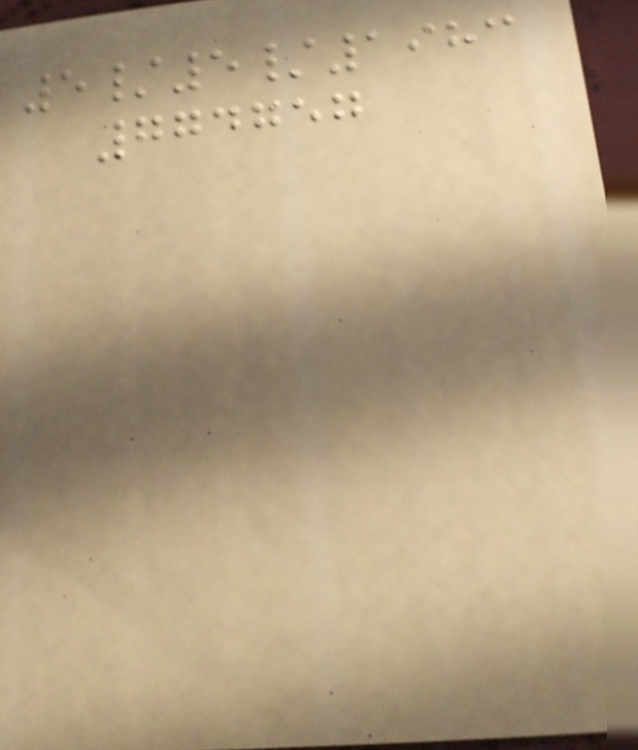5/5/1983
774757
